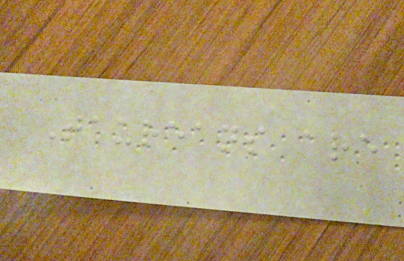Taureans are
